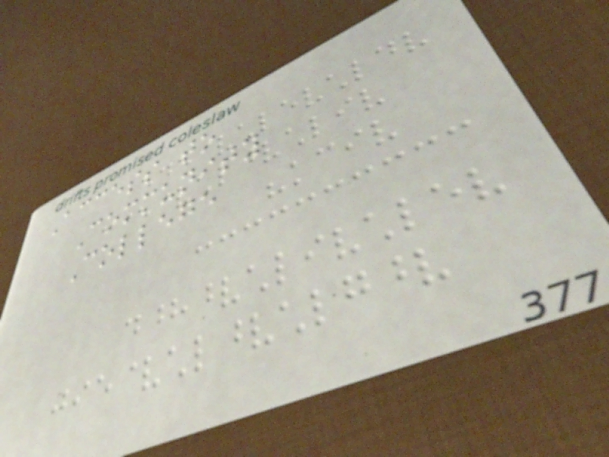Access to
Community
College
